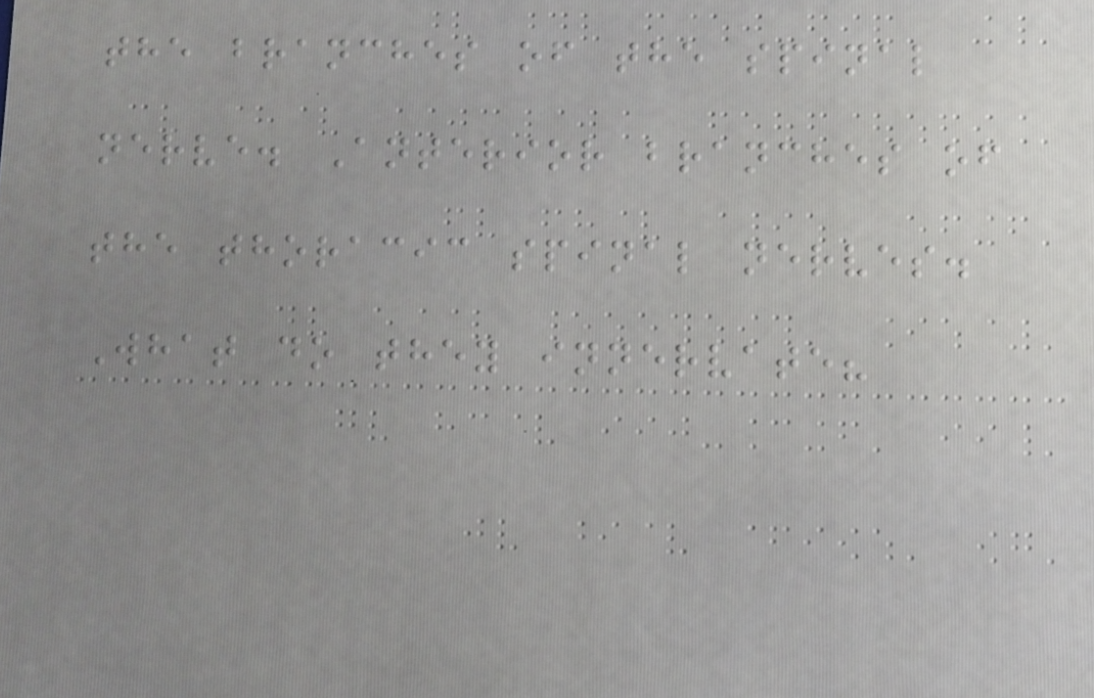the branches of the spinal
nerve. Anterior branches of
the thoracic spinal nerves.
What do they innervate?
